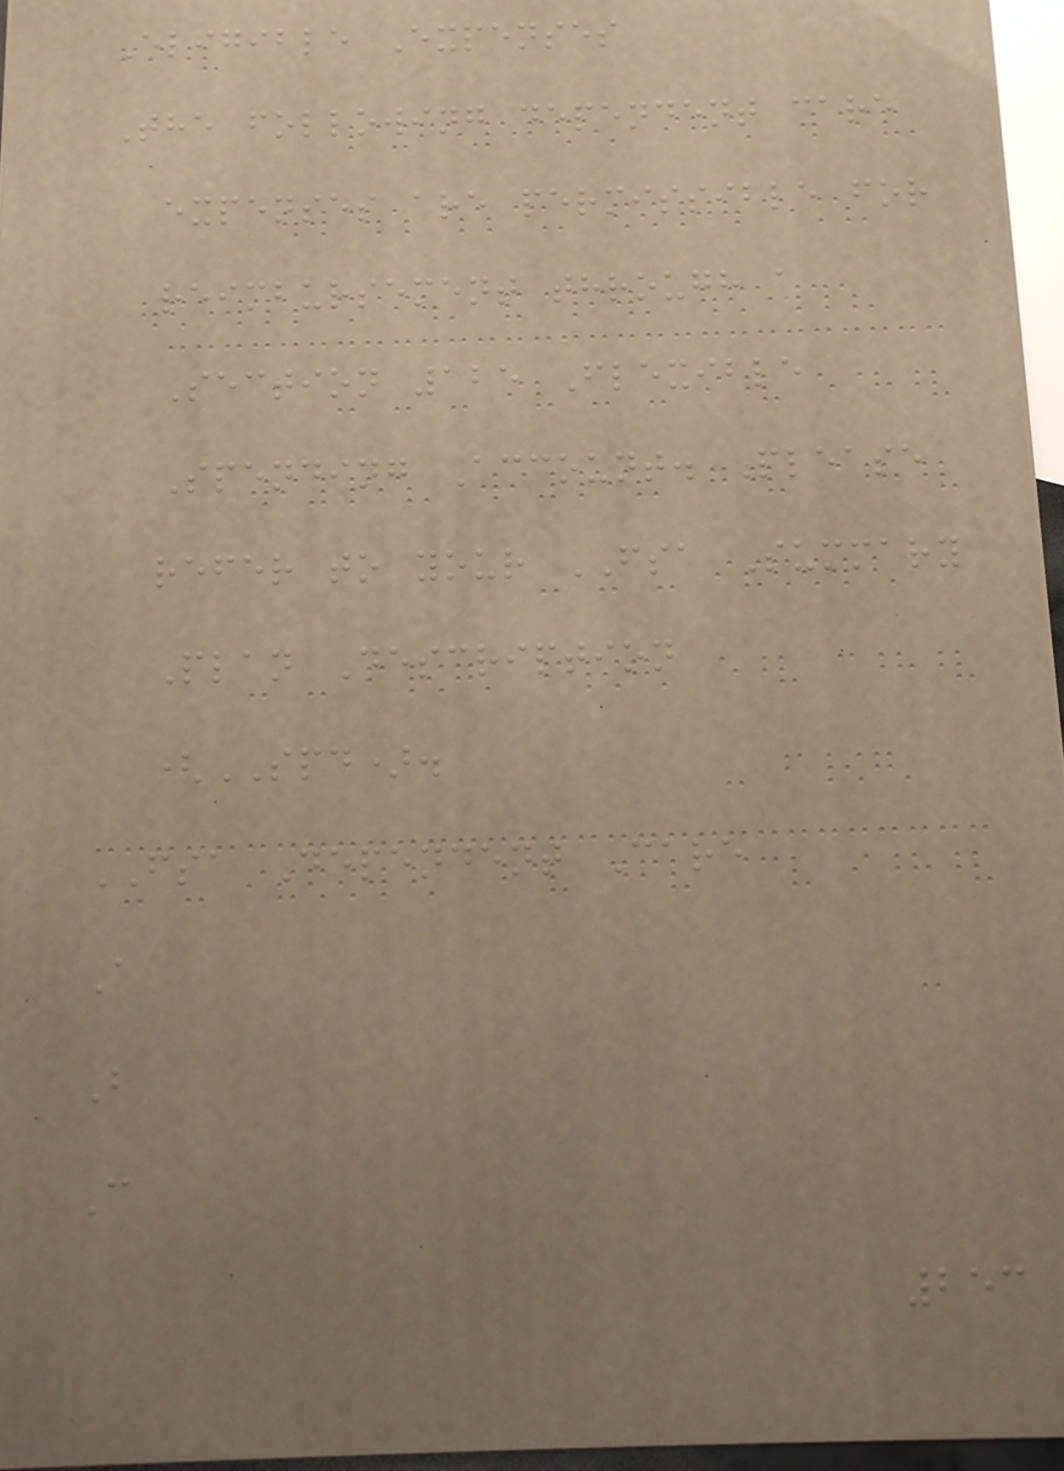Eligible Expenses
The following dependent care
expenses are permissible for
reimbursement through a
Section 125 Flexible
Spending Account. Please
refer to your FSA Summary
Plan Description
(SPD).
FSA Dependent Care
A
B
C
253
